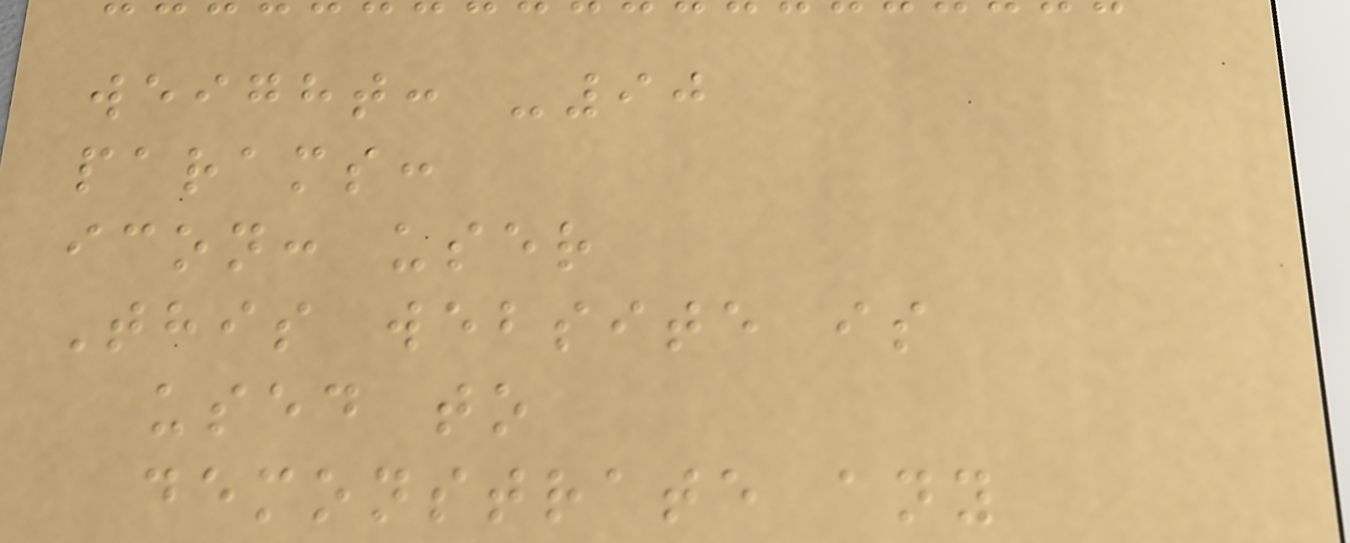weight: -90
params:
icon: user
This website is
used to
demonstrate any
